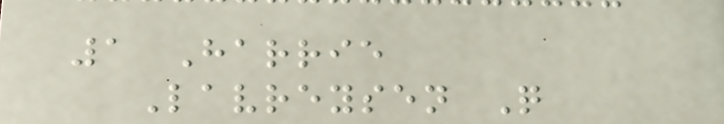1 Harrie
Lavreysen Q
